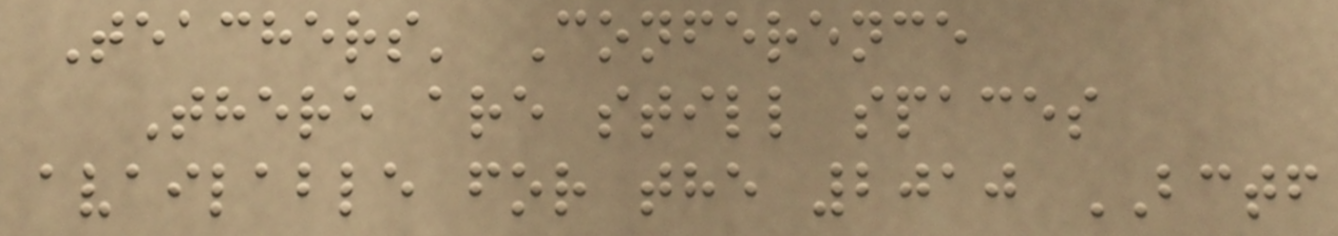Teachers' Conference
There are still spaces
available for the 2010 BCTF
